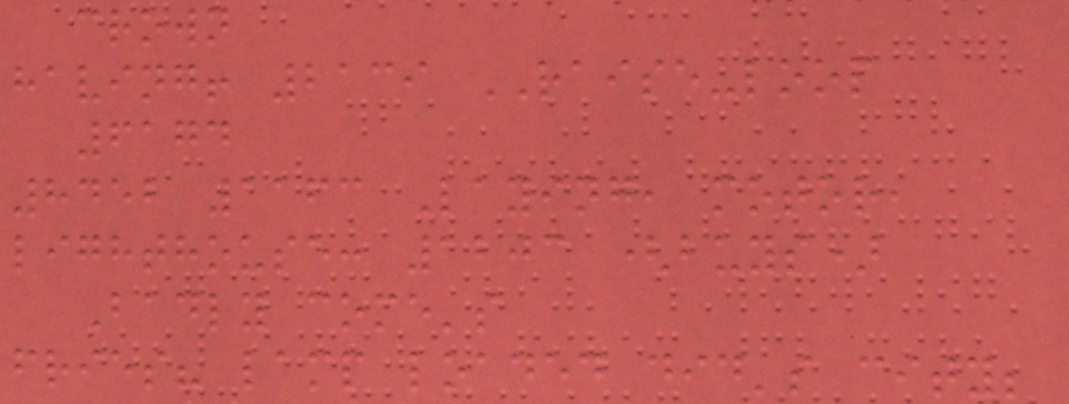crown
having! 2139 RAISE-loop
6174
8452 1163 Laying, motor,
lighthouse: 1203 (buys)
Badly come's
fries? lamp loaded did's city;
